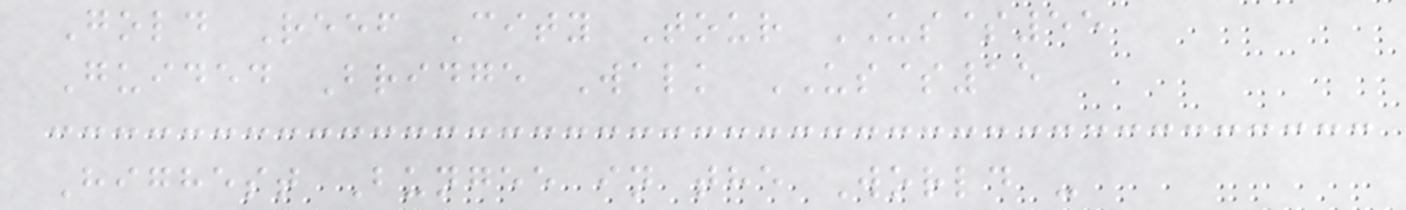Gold Reef City Tour US$55
Guided Bridge Walk US$15
Highest Bungee in the World -
